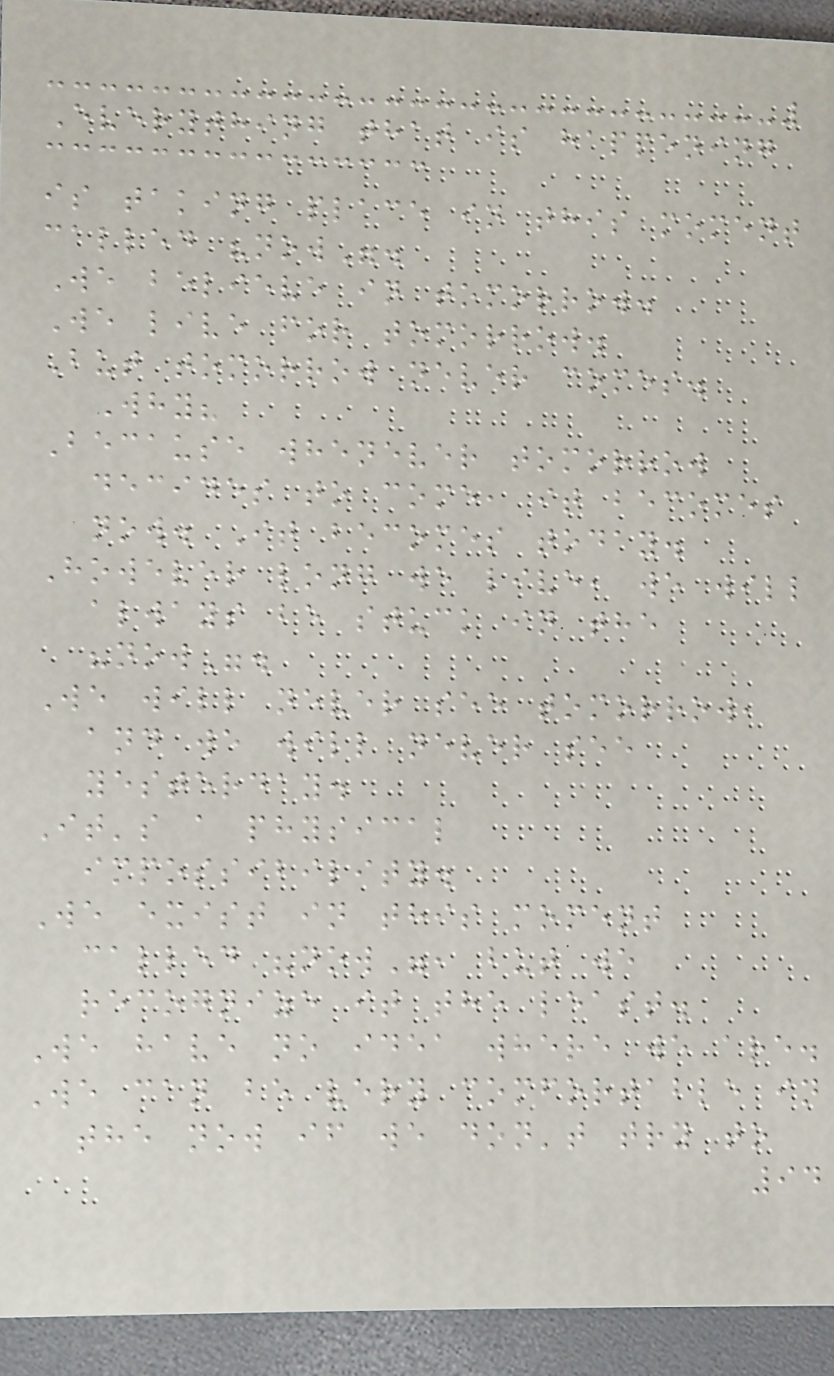Everything that is happening
is taking place in this moment
called "now".
We believe in tomorrow.
We live for tomorrow.
But tomorrow never comes.
Why?
Because whenever tomorrow
decides to come, it becomes
now. It becomes today.
However long we live, we will
always be stuck in the
"now".
We will never see tomorrow,
and we will never see
yesterday.
It's a physical
impossibility.
We exist in this moment
called "now", but we
recognize it the least.
We have no idea where we are.
We can be very comfortable in
the now if we don't try to
94
